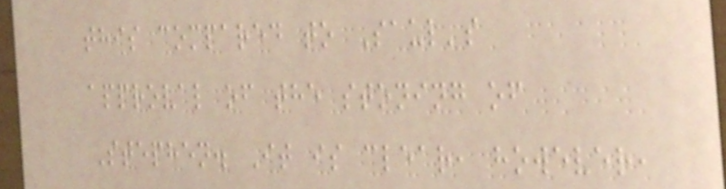this compared to Saul's
approval of the stoning of
Stephen. It is clear, however,
